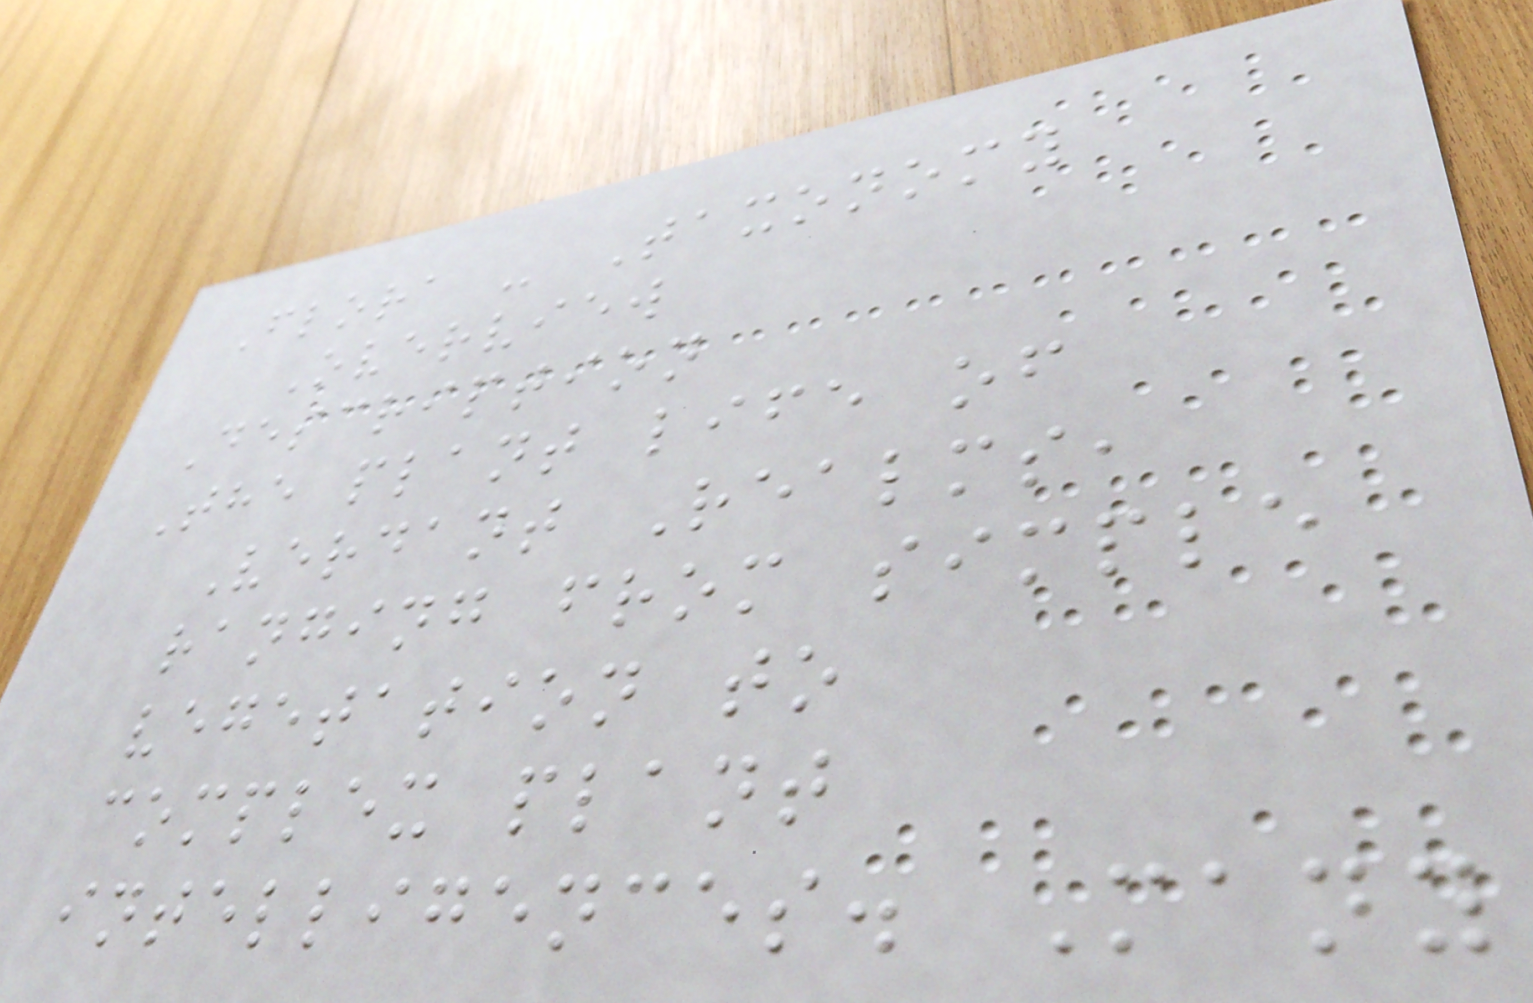Flora - Taxonomy
Overview
Description
The plant life of
Verdant Realms,
ranging from simple
vegetation to
complex plant
intelligences. Many
